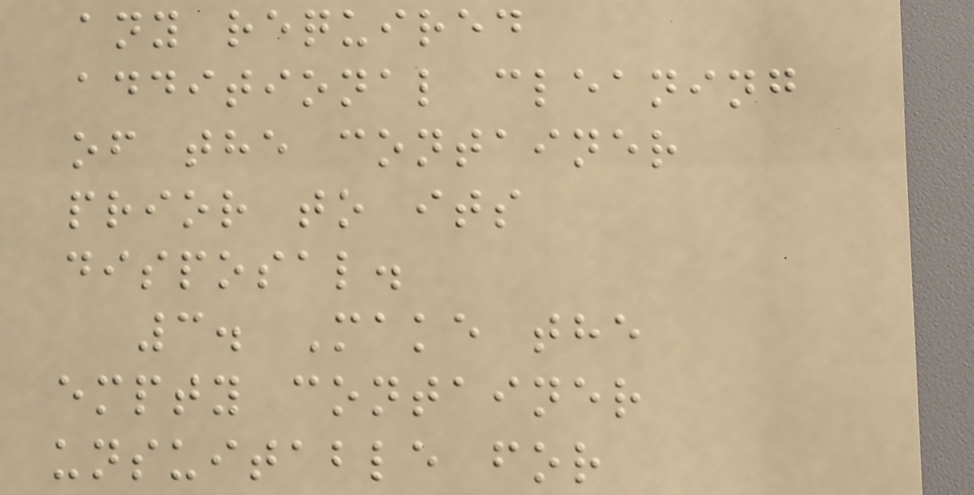any required
additional cleaning
of the container
prior to its
disposal.
3. Make the
empty container
unsuitable for
